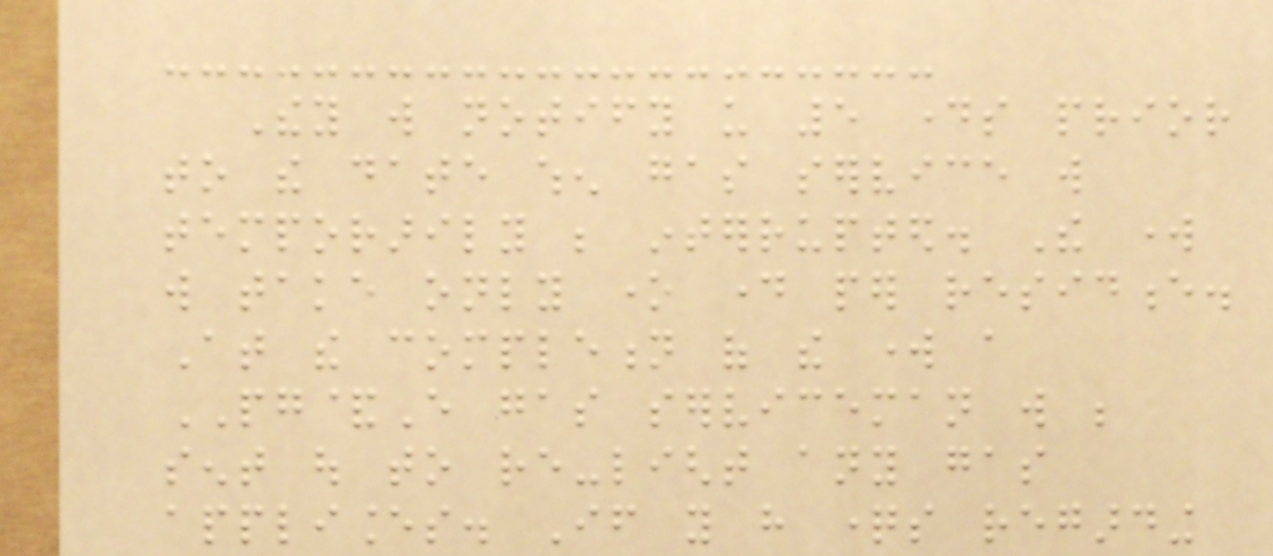They will notify us 5 days prior
to the date when gas service will
temporarily be interrupted. The work
will take only one day per residence.
At the completion of the work a
PG&E gas serviceman will be
sent out to re-light any gas
appliances. If you have questions regarding
